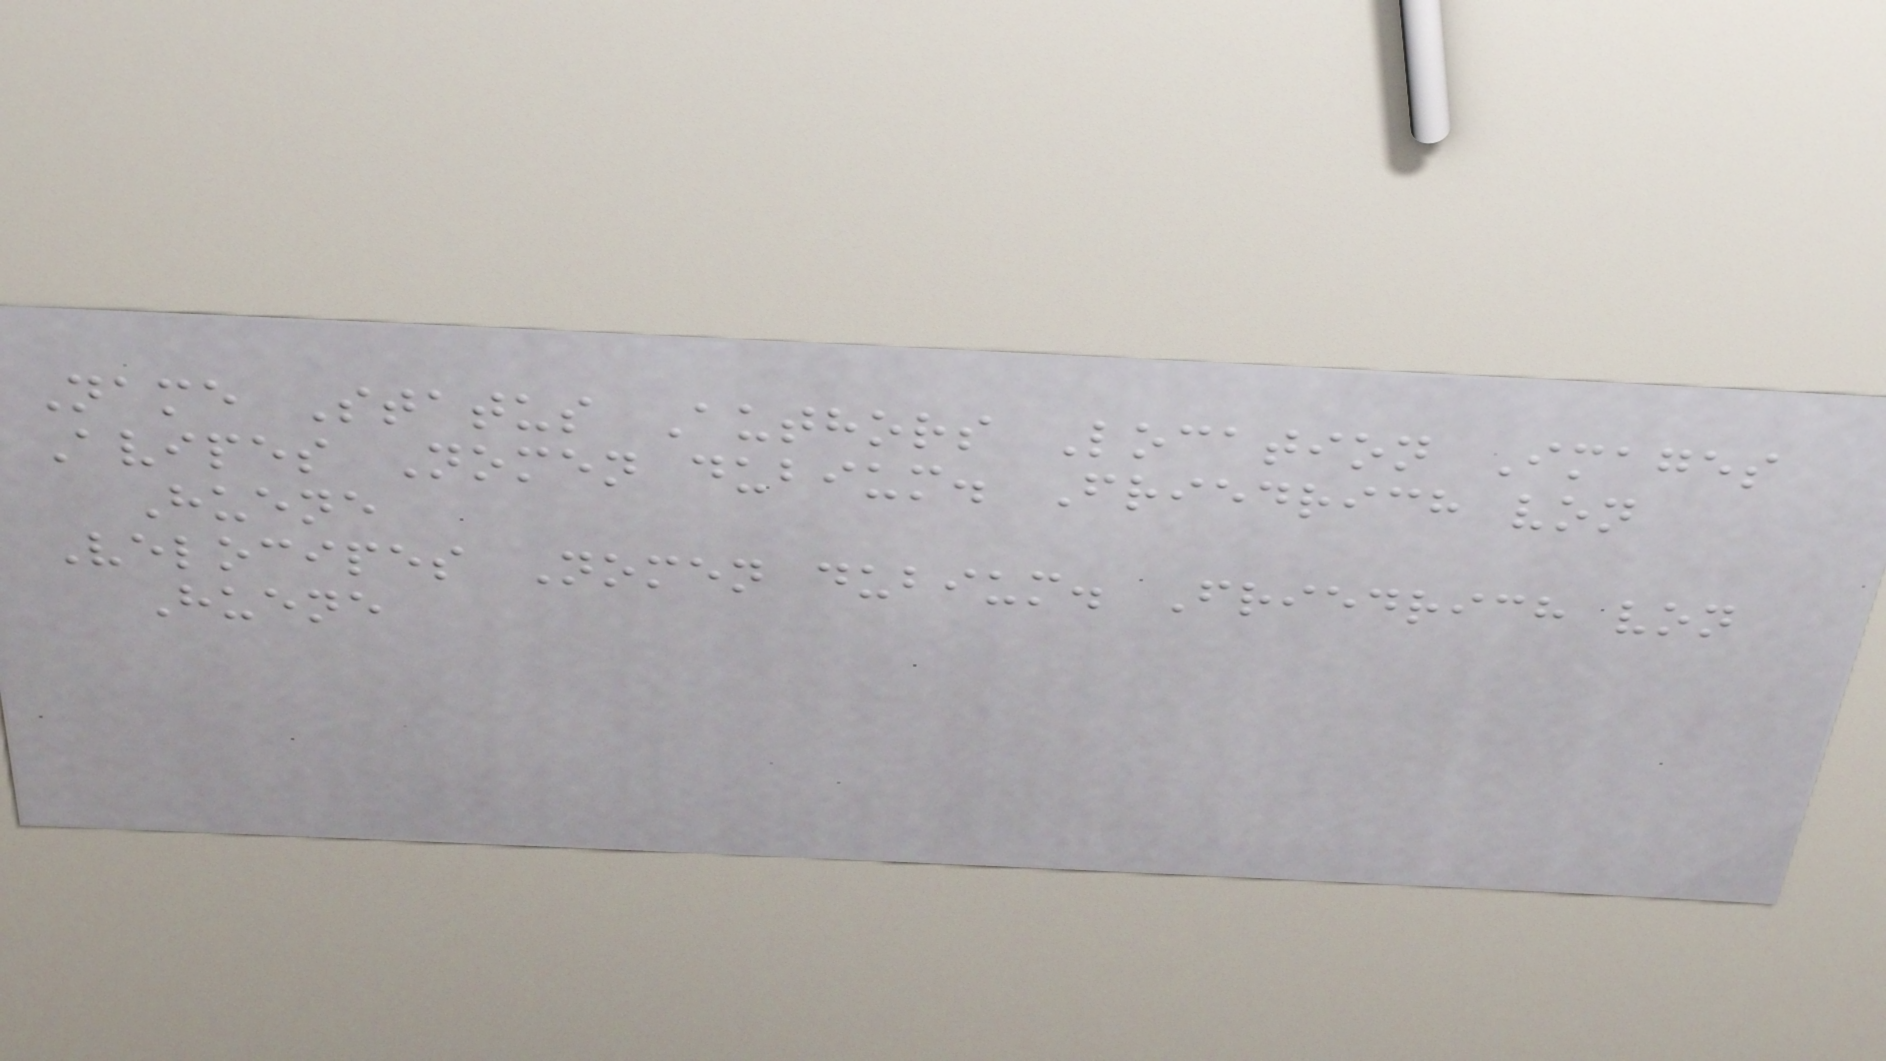Name Status Authors Location Images
Avipes Nomen dubium. Friedrich von
Huene
Velocipes Nomen dubium. Friedrich von
Huene
